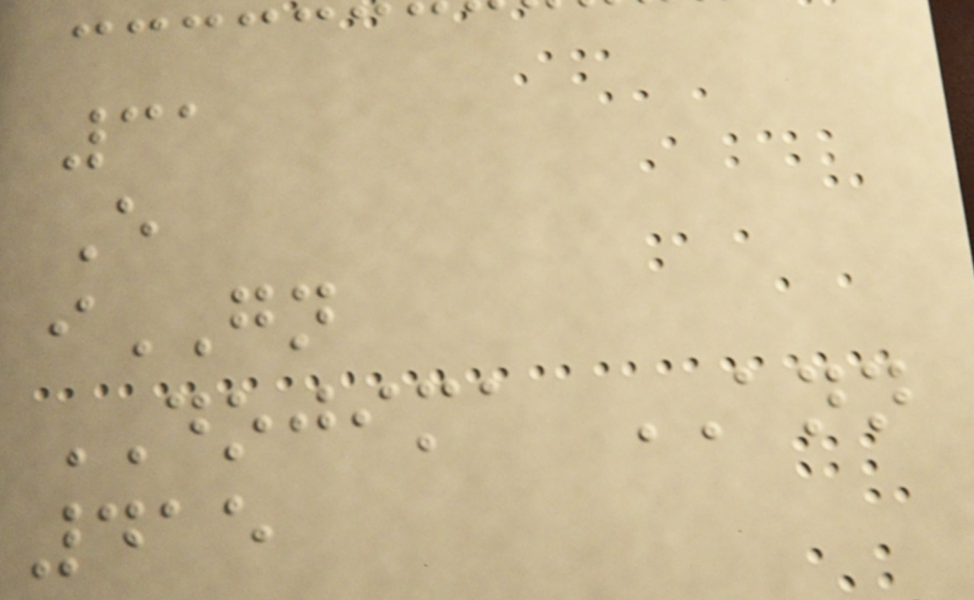31
E
iGN
DOJIMA ANN
415
